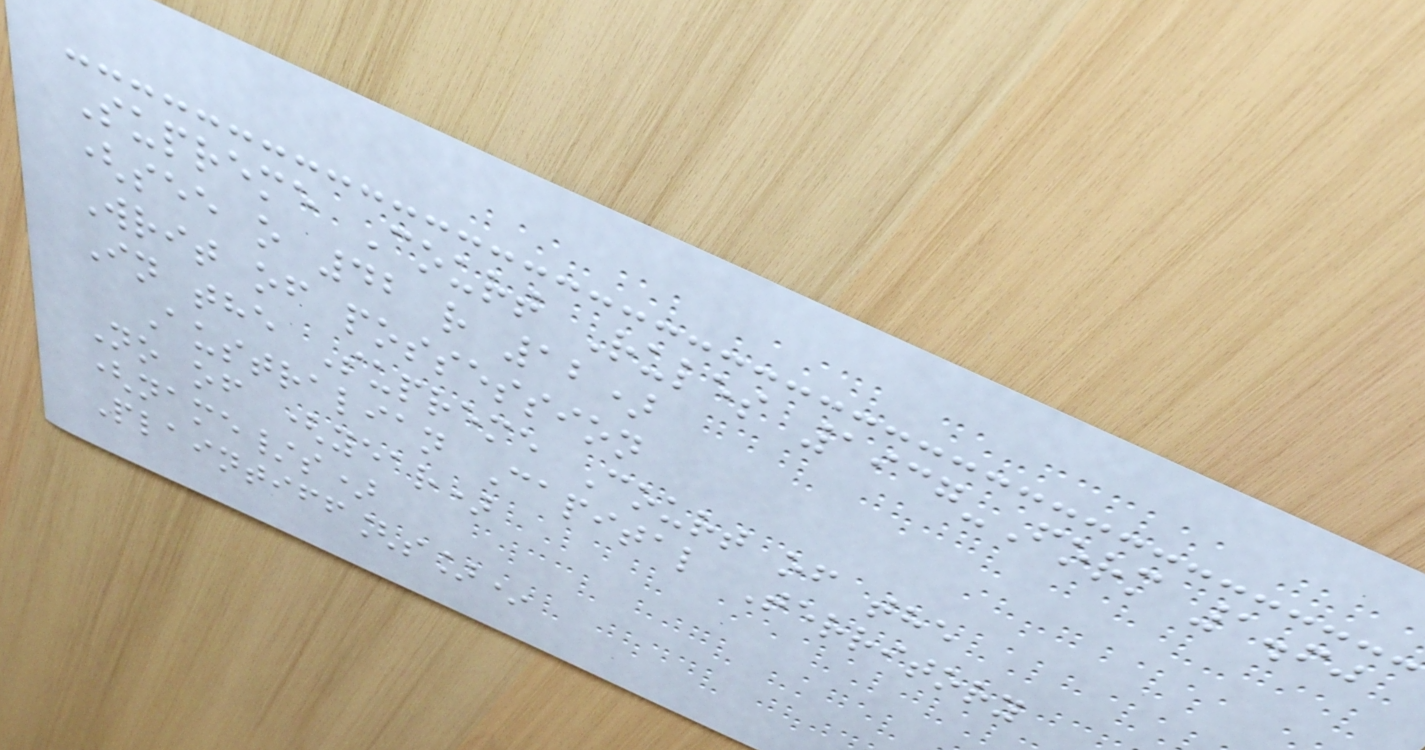Supreme Court Rules 1937-Form 1.60
(see o 42 r 12)
Writ of possession
In the Supreme Court of the
Australian Capital Territory
No of (year)
(name/s)
Plaintiff[s]*
